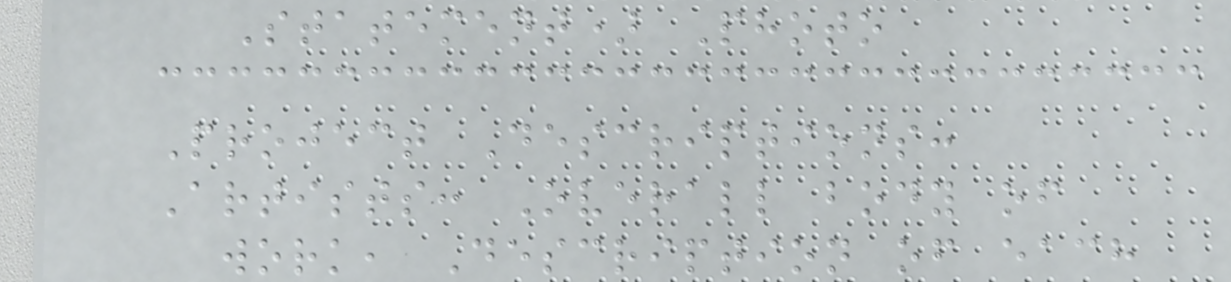Statement) Photo
Project Descriptions:
Artists: Overall body of
work, Description of each
